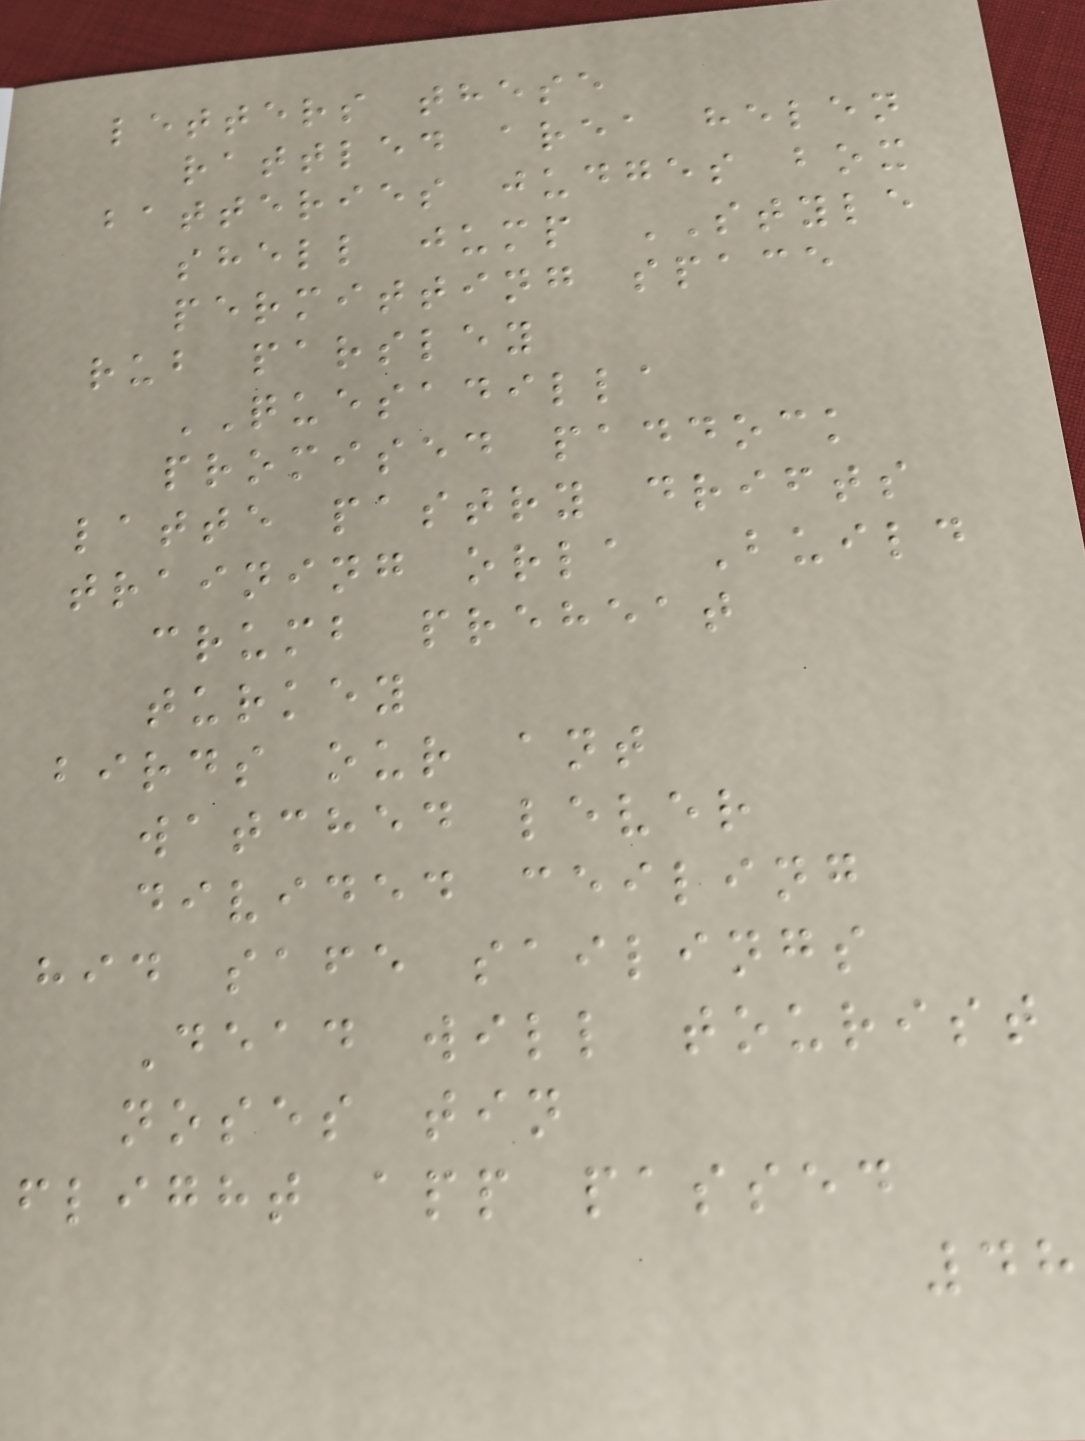letters these
rattled area helen
batteries judges box
shell jump STYLE
permitting space
rub parsley
QUESADILLA
promised paddock
latte pastry drifts
training orla Build
crumb preheat
turkey
birds our ant
watched lever
divided ceiling
hid safe sailings
Dead will tourist
noses tin
flight app passed
48
